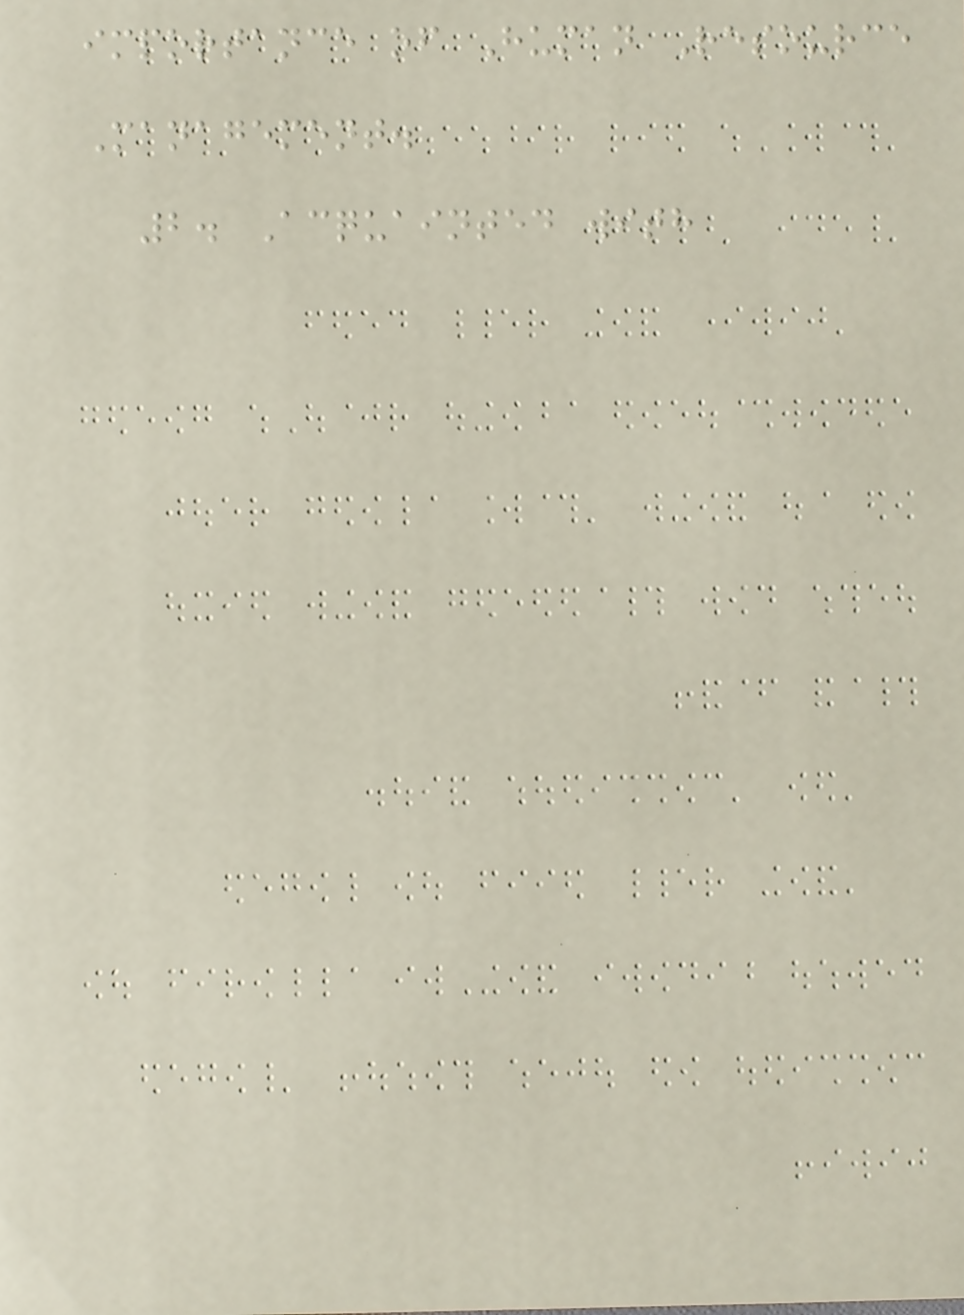importance of Human Resource
Management.
2. Acquainted with
